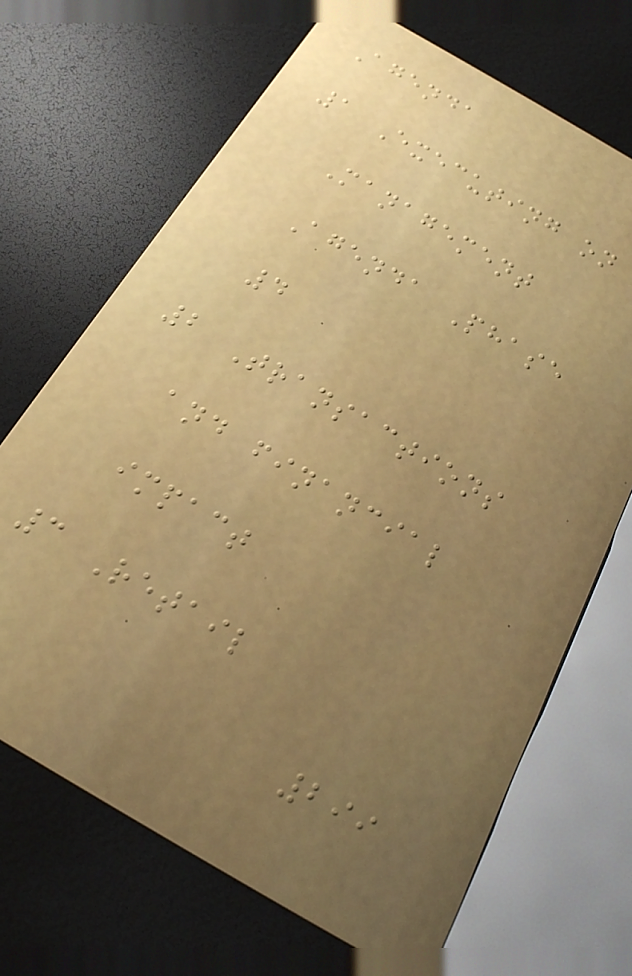Agenda
1 Executing on
Management
Agenda Phase
4
2 Transactions
and financial
impact
3 Retail
299
